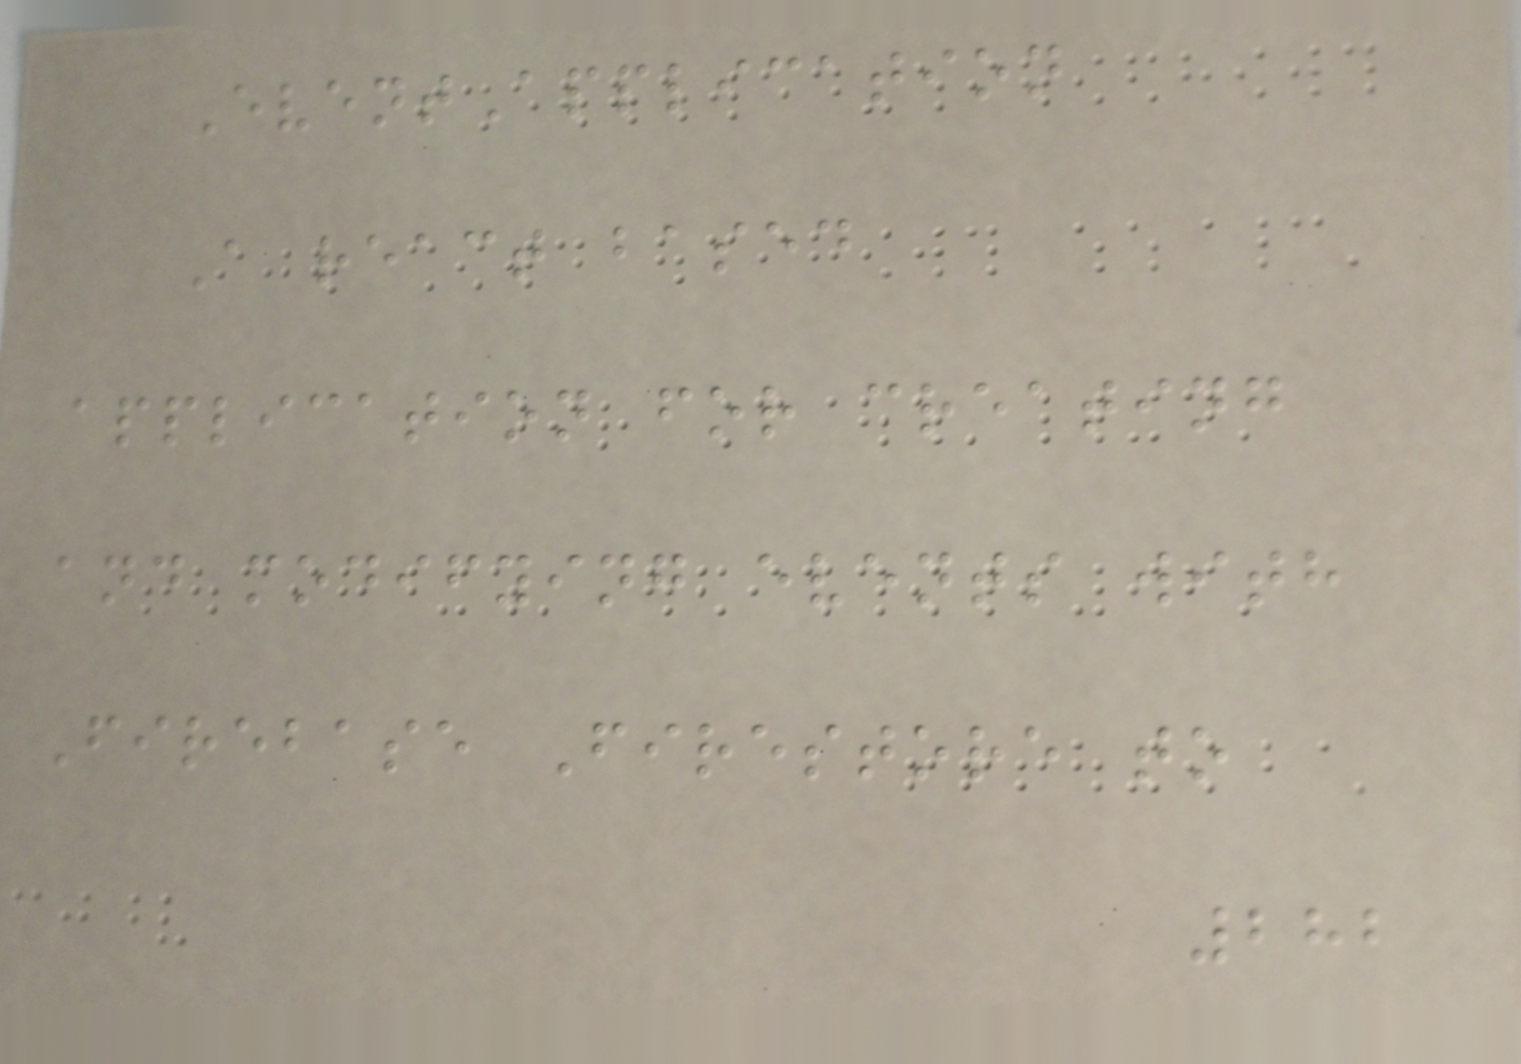EventApplication
A react based
application for creating
and modifying events with
Firebase Firestore to
282
